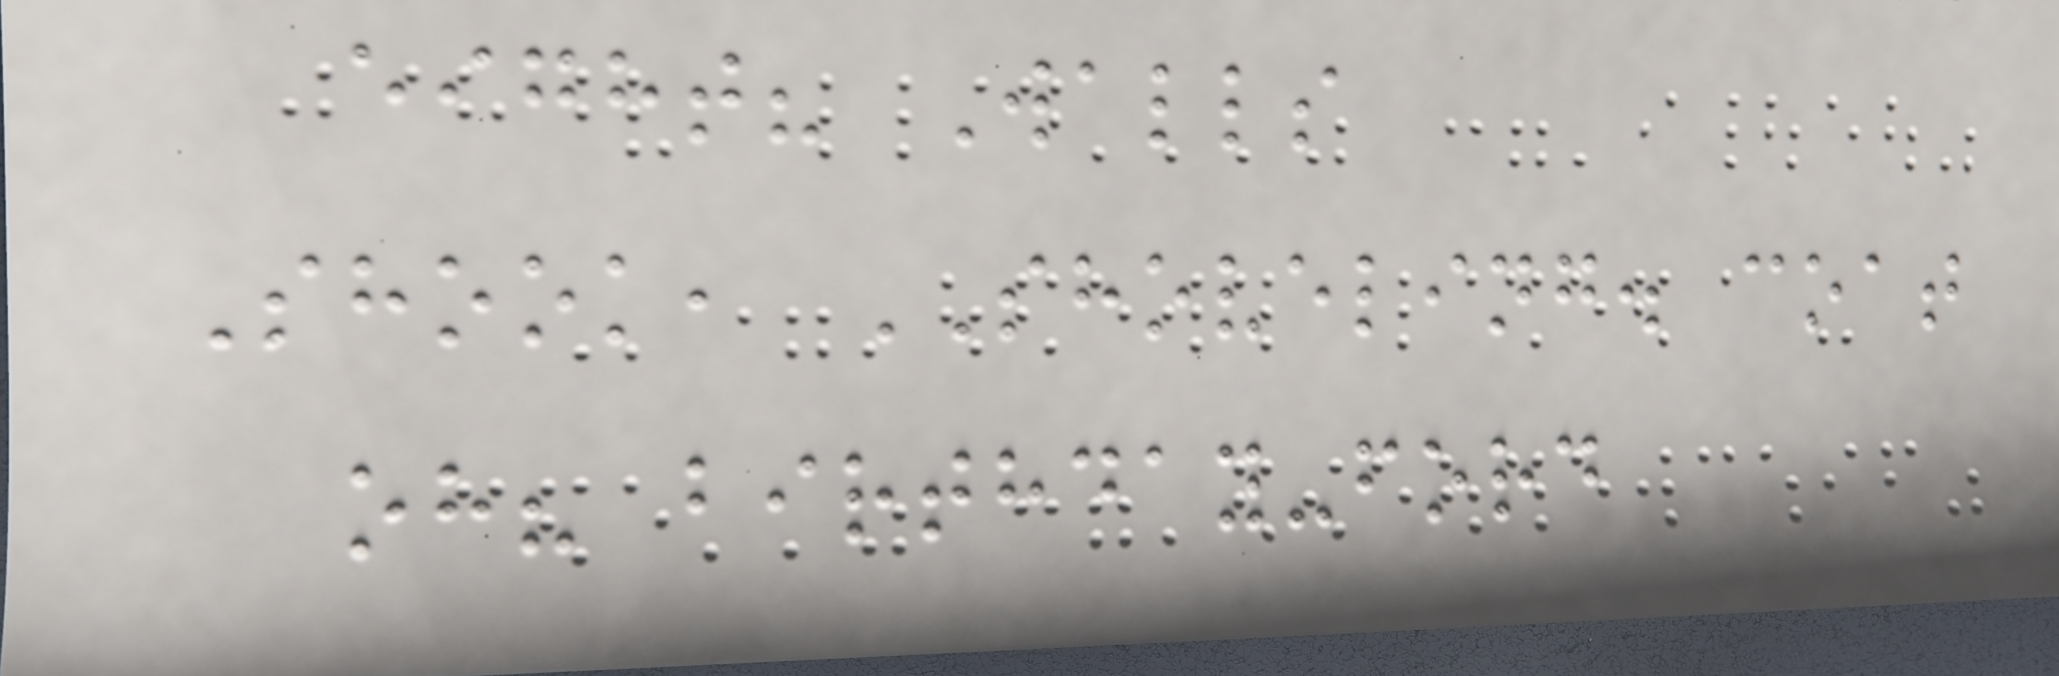eight? Walls
Shook, SHOVELING. coat
oh? birthday-ford
